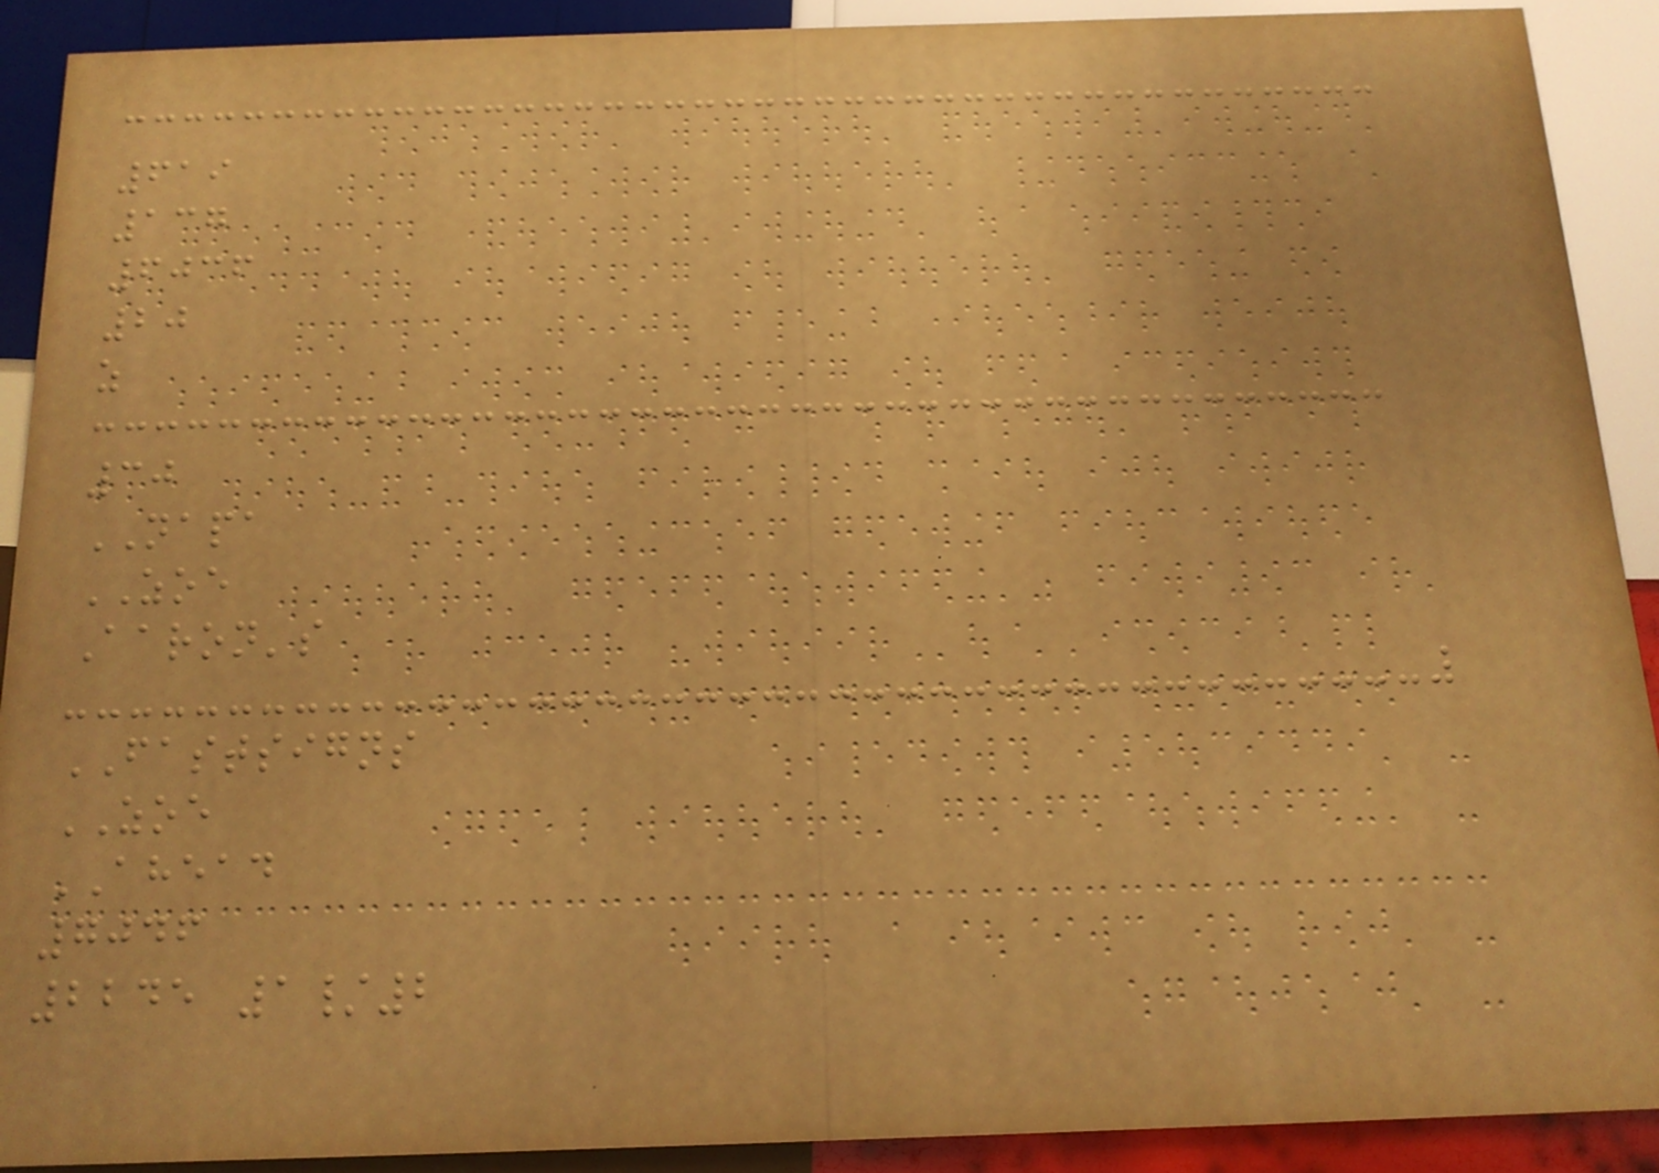619
137
6036
20
z
30
NAPA
ZOE
Aaron's
FASTSIGNS
ZOE
AHEAD
7046
2245 1/2
